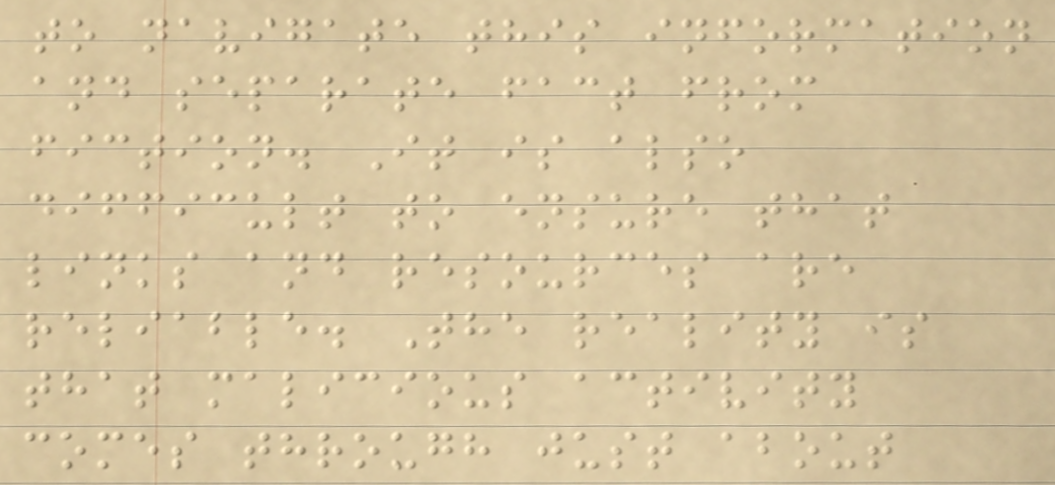to navigate this information
and separate fact from
fiction. It is also
difficult to ensure that
links and resources are
reliable. The reality is
that malicious activity
comes through just about
